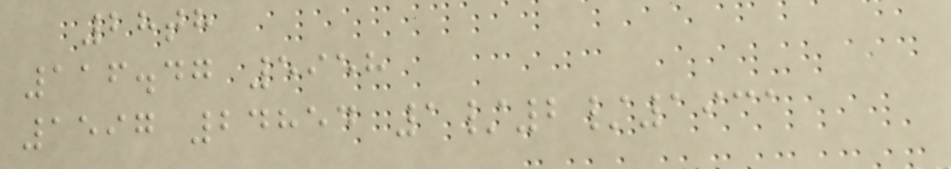28th
116.47 5958
1597 24854 1/2/1931
